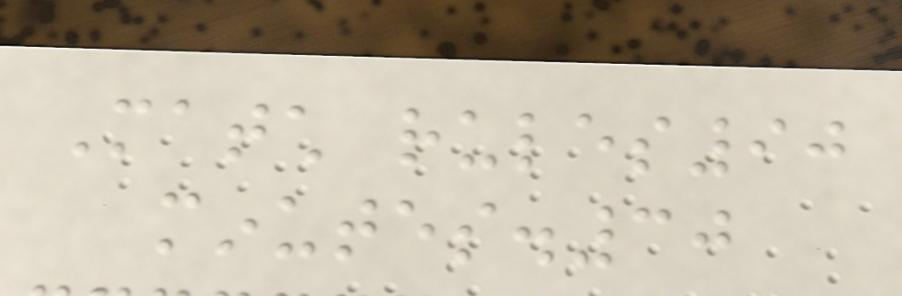Match rules90
minutes.30
